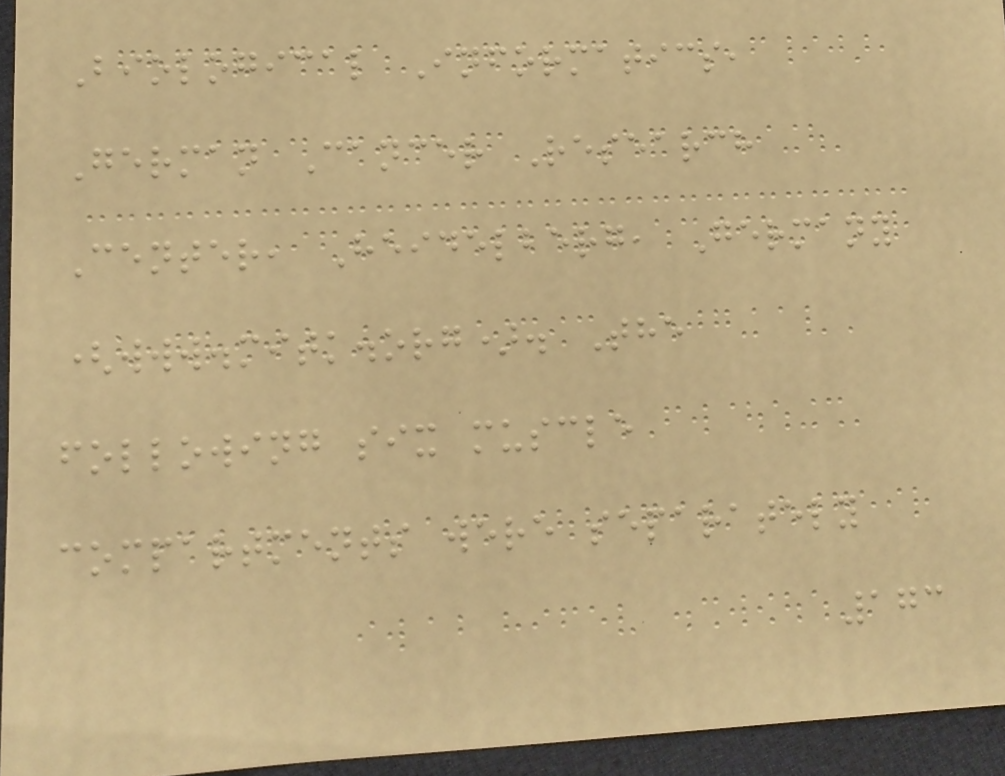Biological Informatics,
German Cancer Research
Center, Heidelberg, Germany
(www.mitk.org). The
following six muscle
compartments were separately
173
